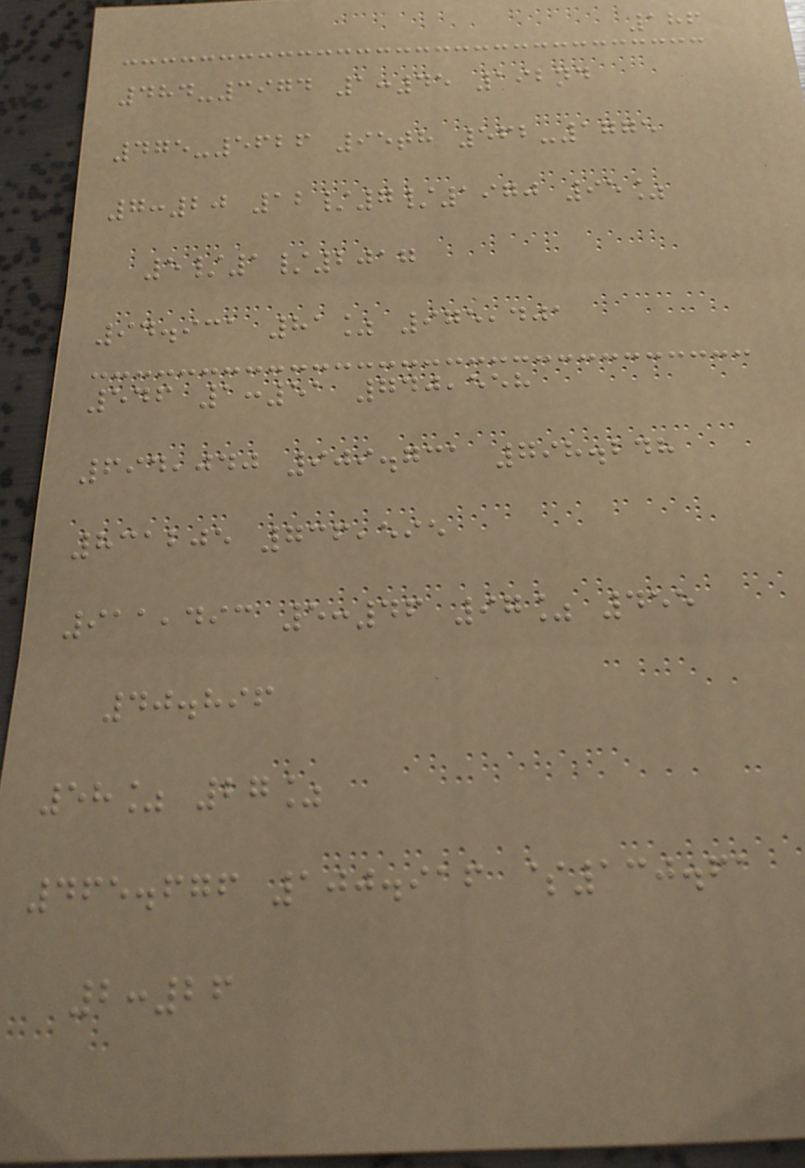186
484-3974 1:45 192nd
475-5626 95th 562-1775
7:20 12/7/1970 95%
5/1/2017
94.931 81% 975,401
546 1:51 740,558
694,040 909.731 798.248
831205 736,595
911,493 5:46 97% 455
40.896
58% 27%
465.676 100.916 $130.61
2:26
